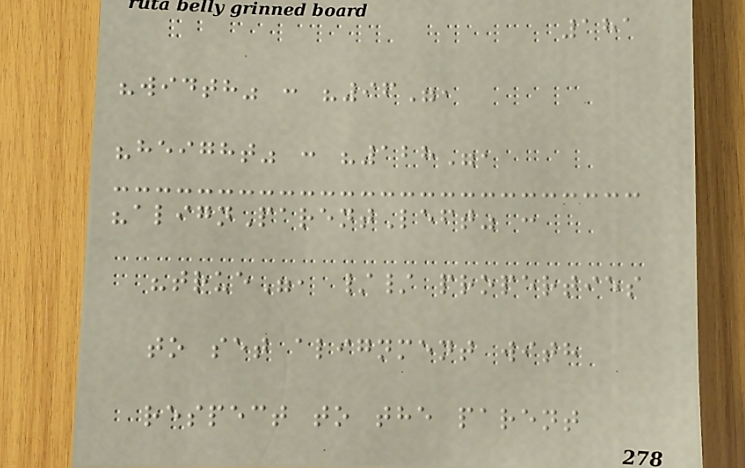181
"width" : "96",
"height" : "128",
"alignParentLeft" :
"true", // properties
to set alignment with
respect to the parent
